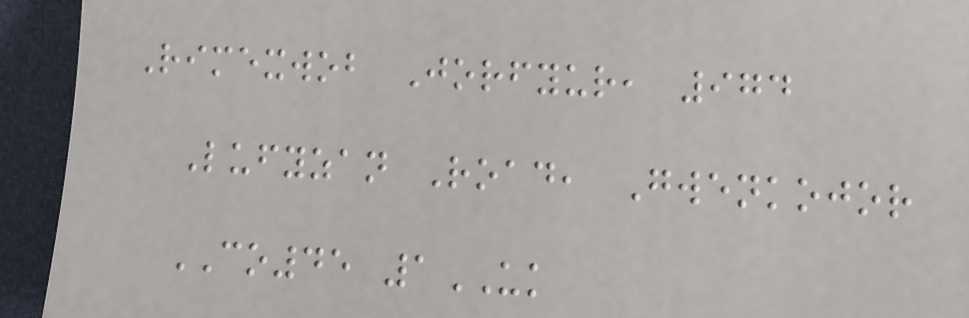Rimexwob Jorfyur, 974
Lufyzan Road, Gwenkojor
CO45 1UK
